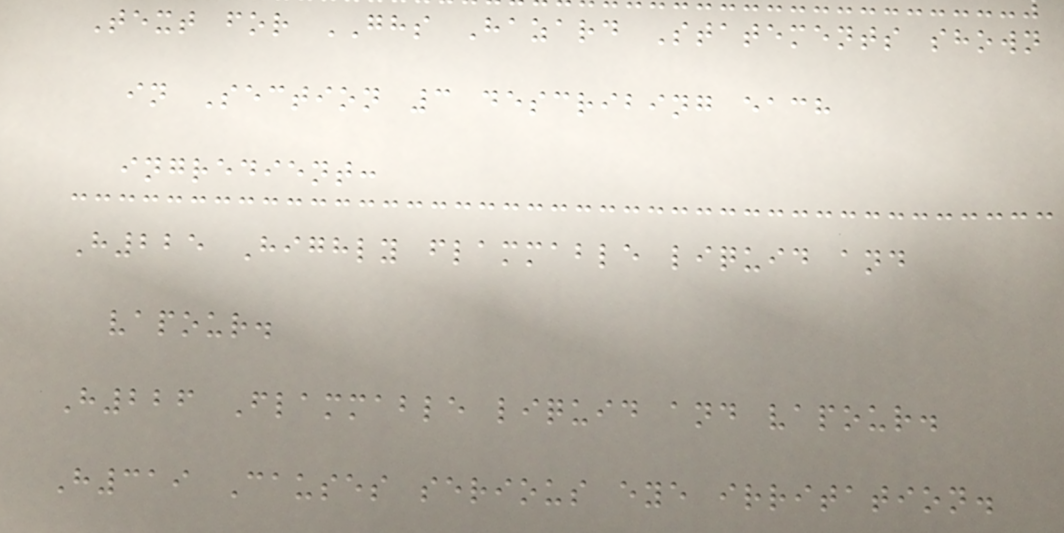Text for GHS Hazard Statements shown
in Section 3 describing each
ingredient:
H225 Highly flammable liquid and
vapour.
H226 Flammable liquid and vapour.
H319 Causes serious eye irritation.
